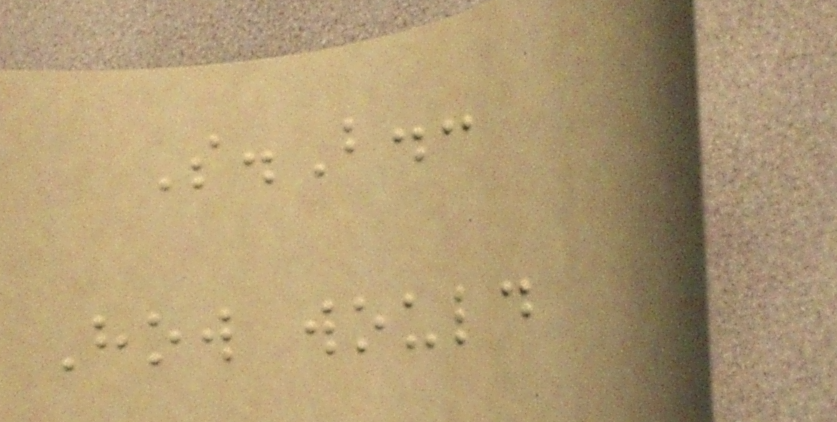S.B.:
How would
